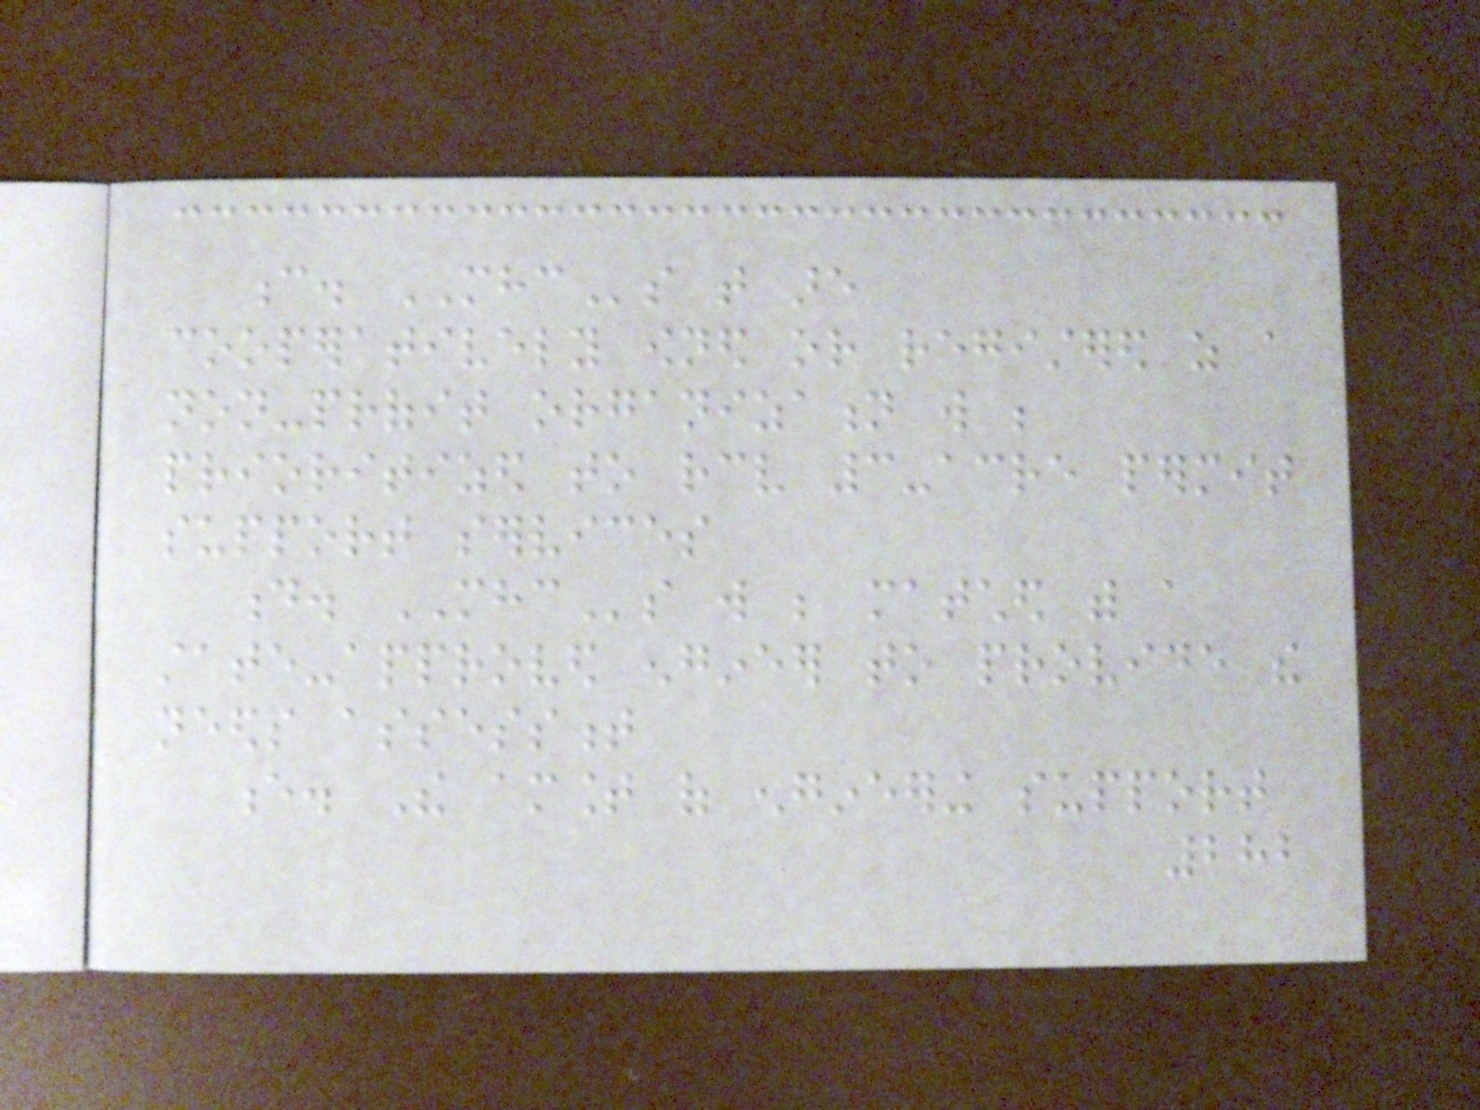c. MHCs that are
cooperatively owned or registered as a
non-profit organization will be
prioritized to receive 3-acre permit
support services
d. MHCs will be matched with a
state-approved engineer to provide the
needs assessment
e. The amount of engineering support
282
